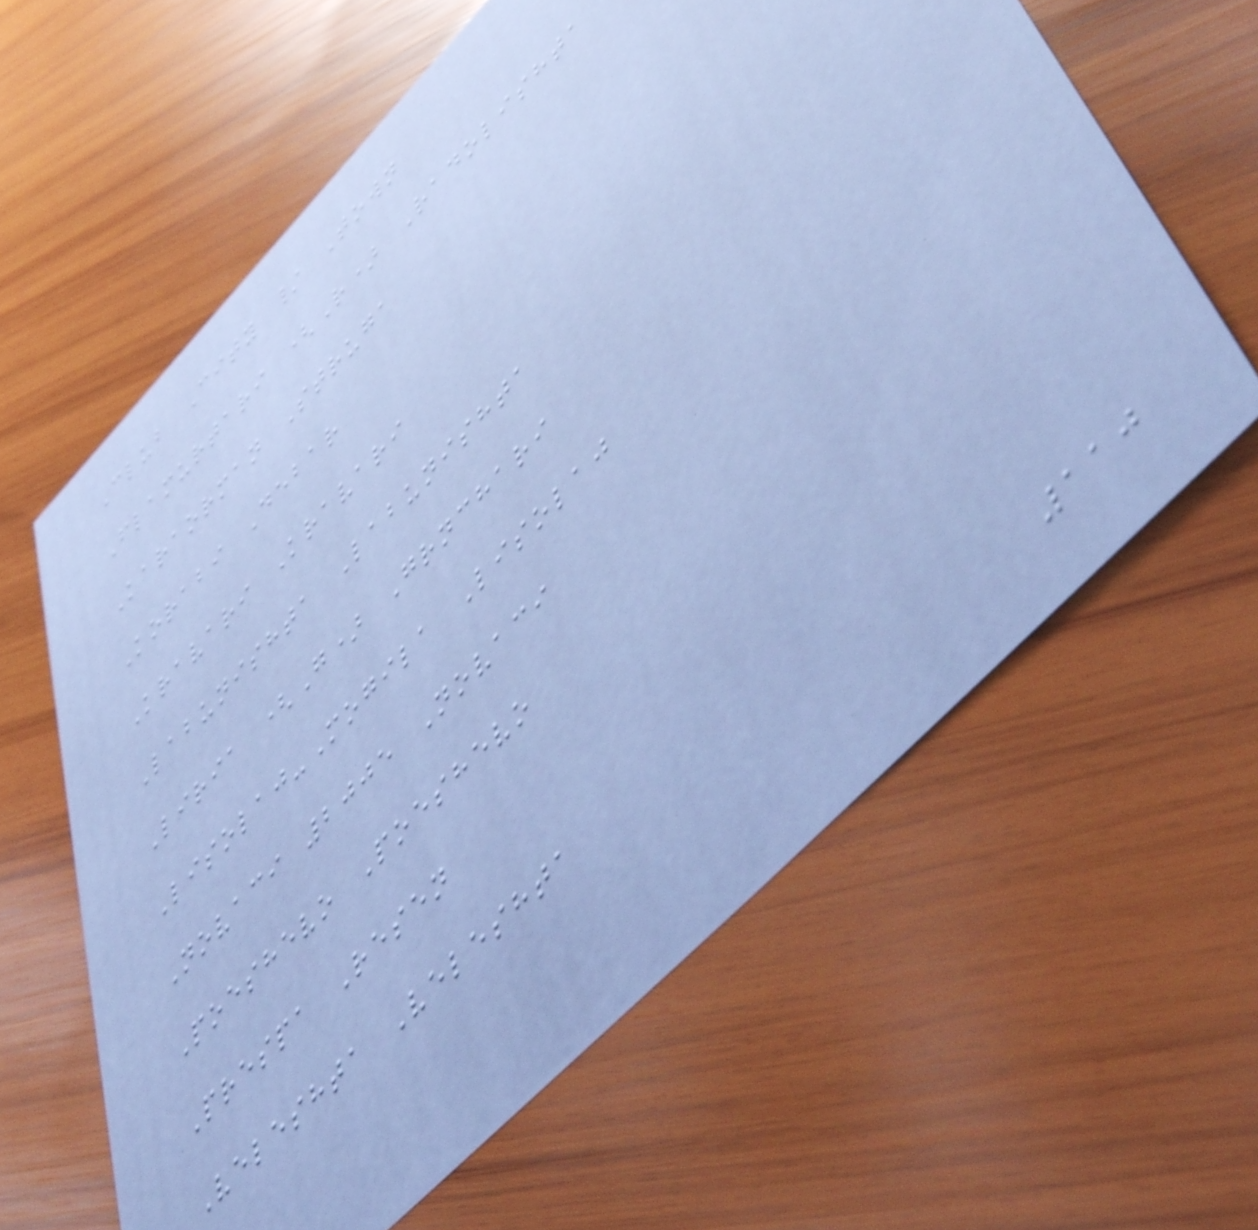Club City / Town
Flamurtari (R) Radolishta
Karaorman Struga
Korabi Debar
Kravari Kravari
Labunishta Labunishta
Liria (G) Grnchari
Lisolaj-Mogila Lisolaj
Novaci 2005 Novaci
Poeshevo Poeshevo
Prespa Resen
Veleshta Veleshta
110
